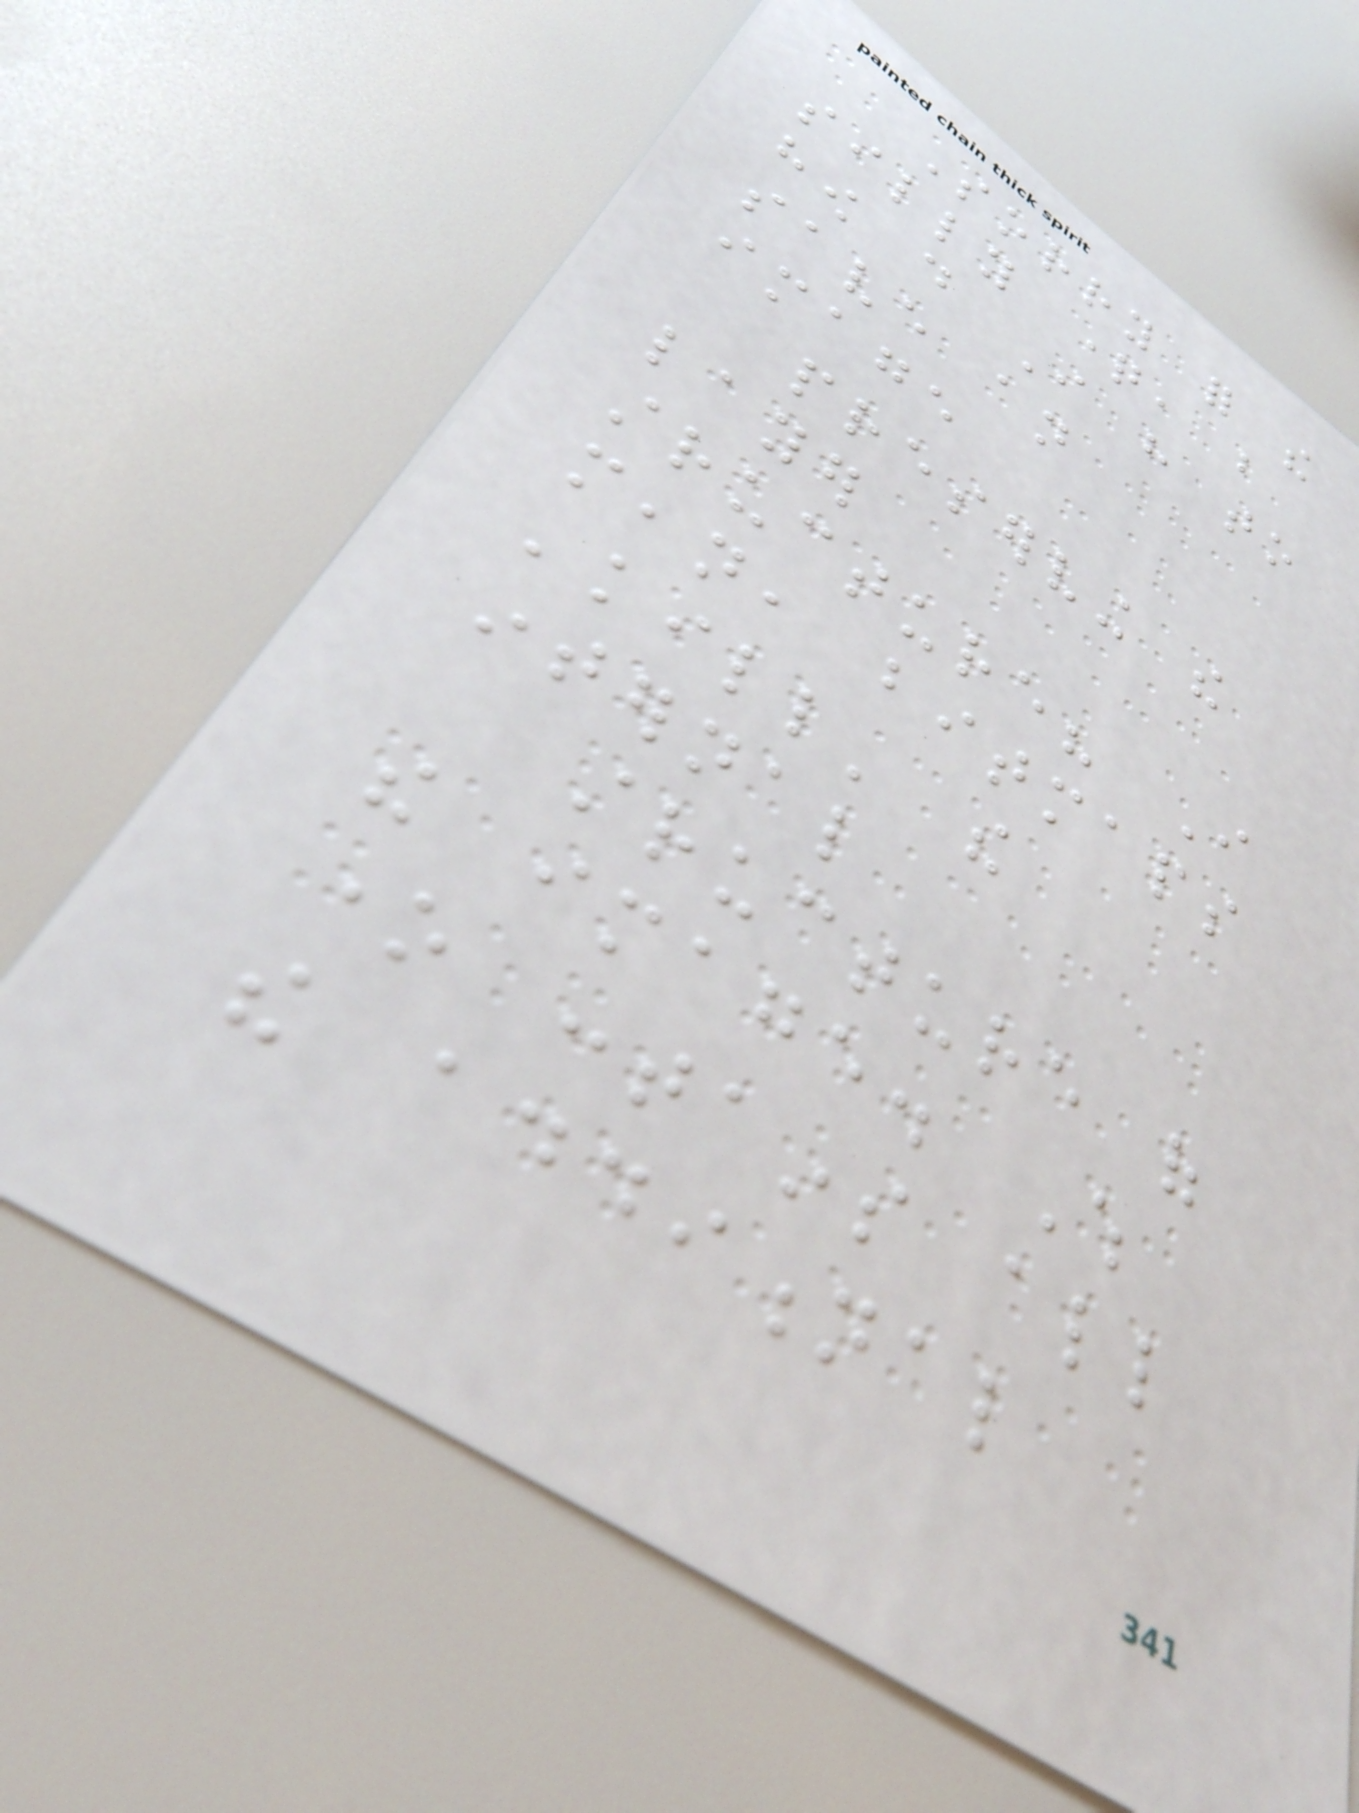Sorry for the
silly question, but
how do I have to
save an
image
preserving the
layer
structure? I
mean, bitmaps
'kill' the
internal
structure of
the image. Which
one contains all
the additional
